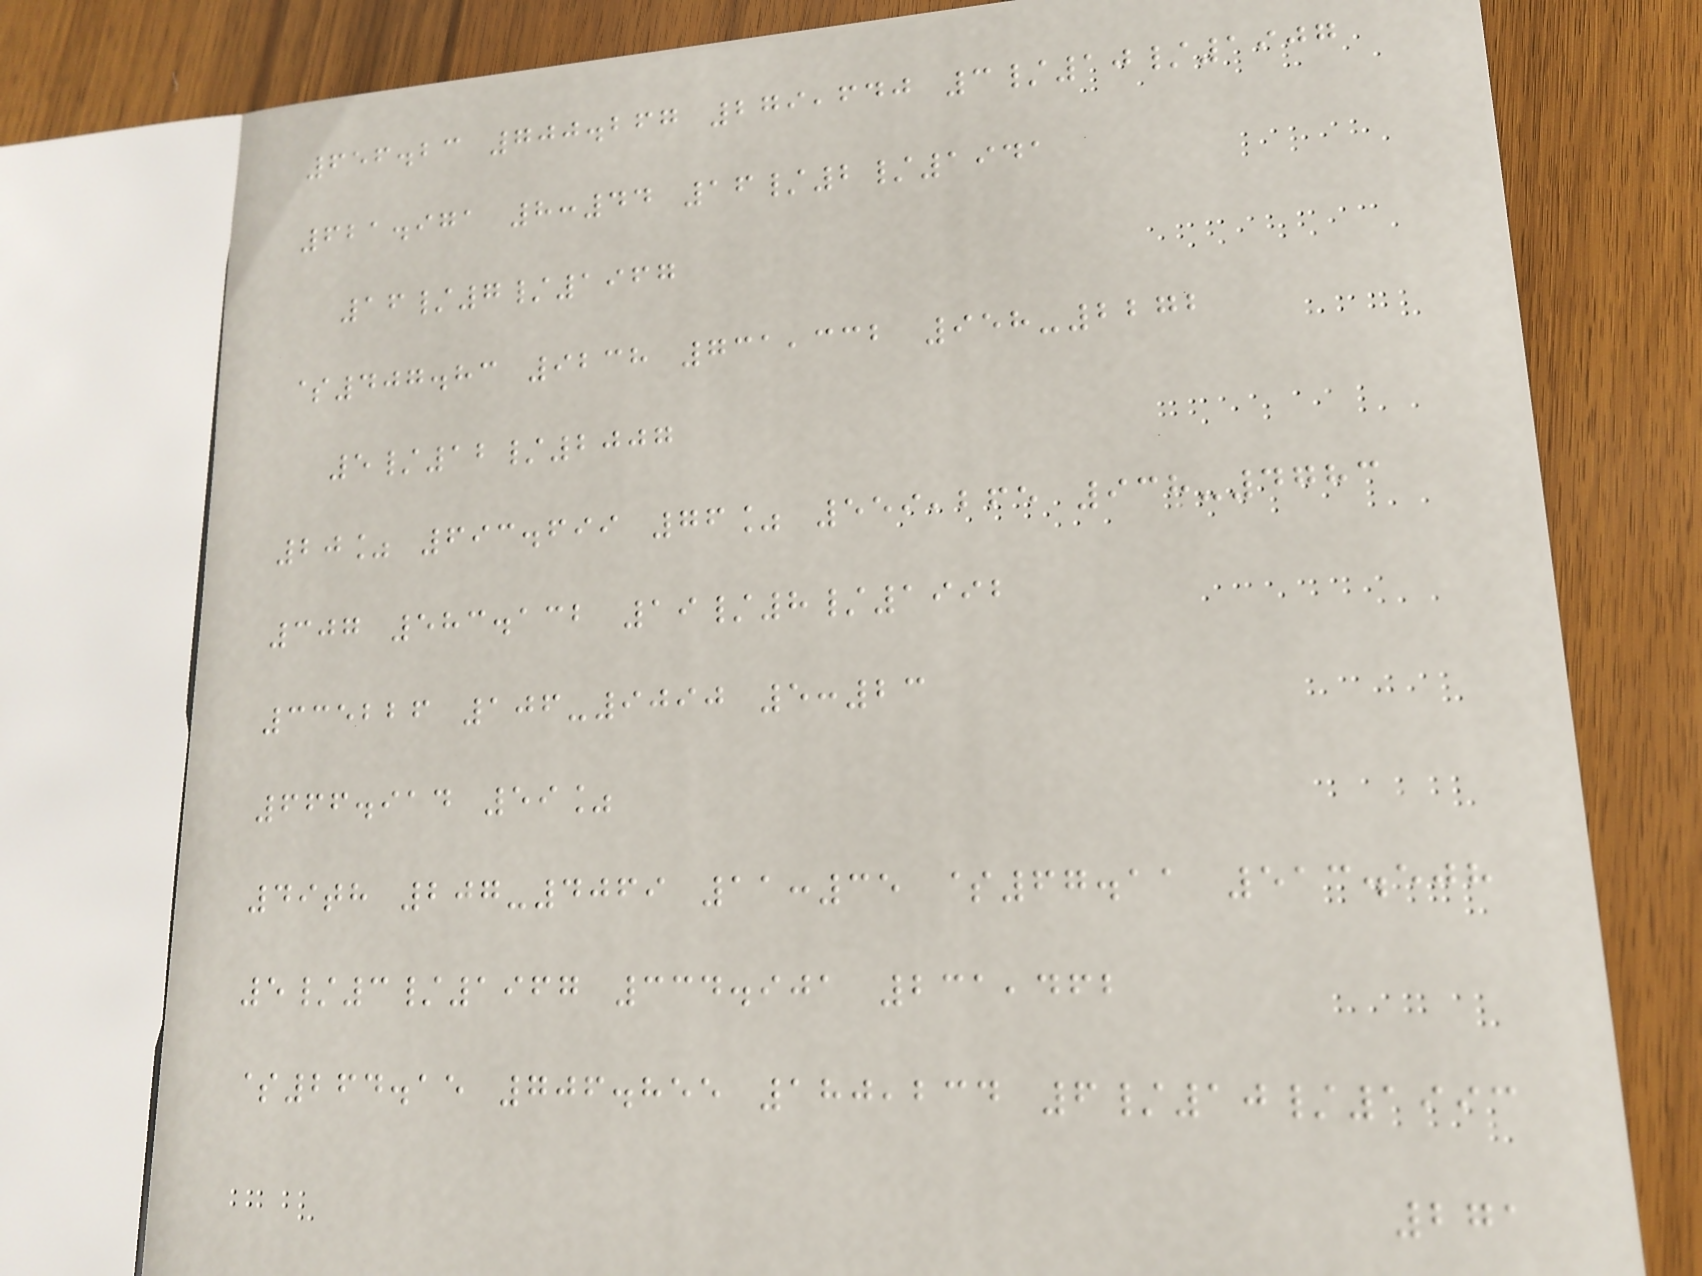656.23 700.267 279,640 3/10/1907
621.971 8:44 16/2/1941
16/7/1967
$407.83 9238 731,332 958-2272
5/12/2007
20% 693.699 76% 559,265 938-4783
307 583.132 19/8/1992
335226 106-9090 5:23
666.914 59%
49th 207-4069 11:35 $67.11 513.508
5/3/1967 334.901 231,462
$264.15 706.855 180,234 6/10/1993
271
